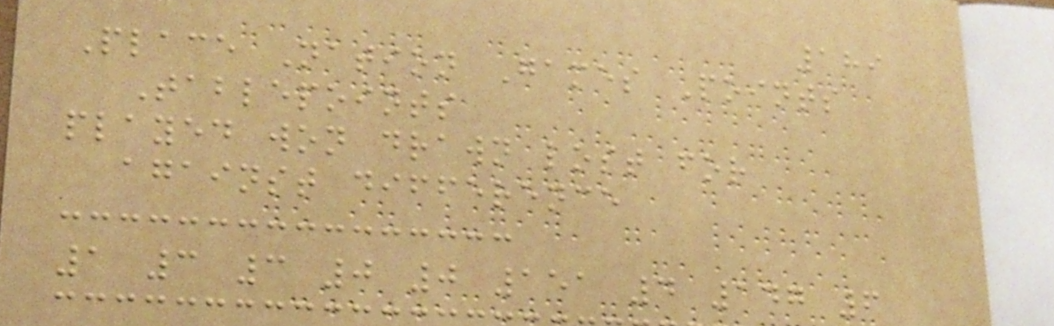189
Place Nation Games Points
Tablepoints
played won drawn lost for
against difference
1 3 3 0 0 151 4 147 6
